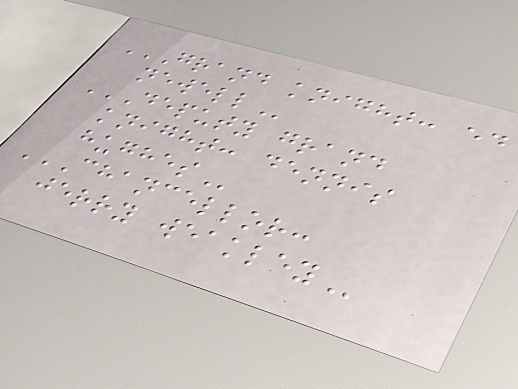GRAND KNIGHT: ED
NEWELL
DEPUTY GRAND
KNIGHT: DENNIS
HUGHES
CHANCELLOR:
JERRY WEAKLEY
